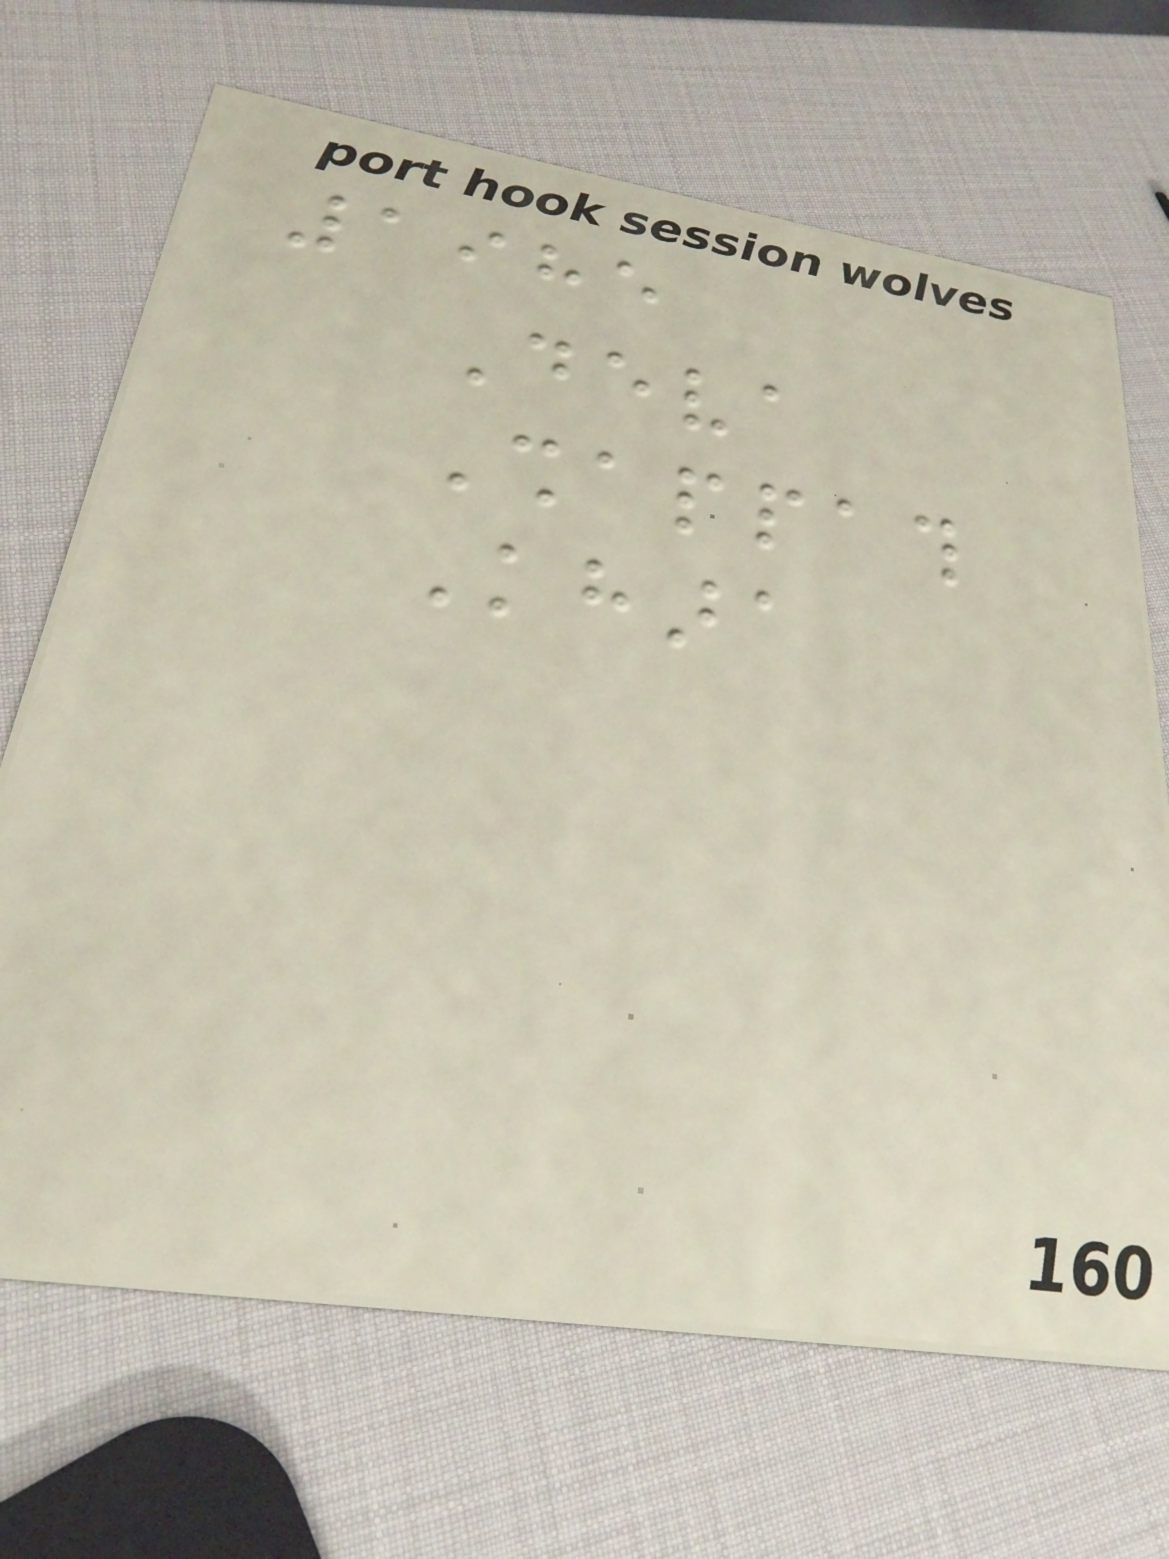1985
Deva
Shappath
Khara
